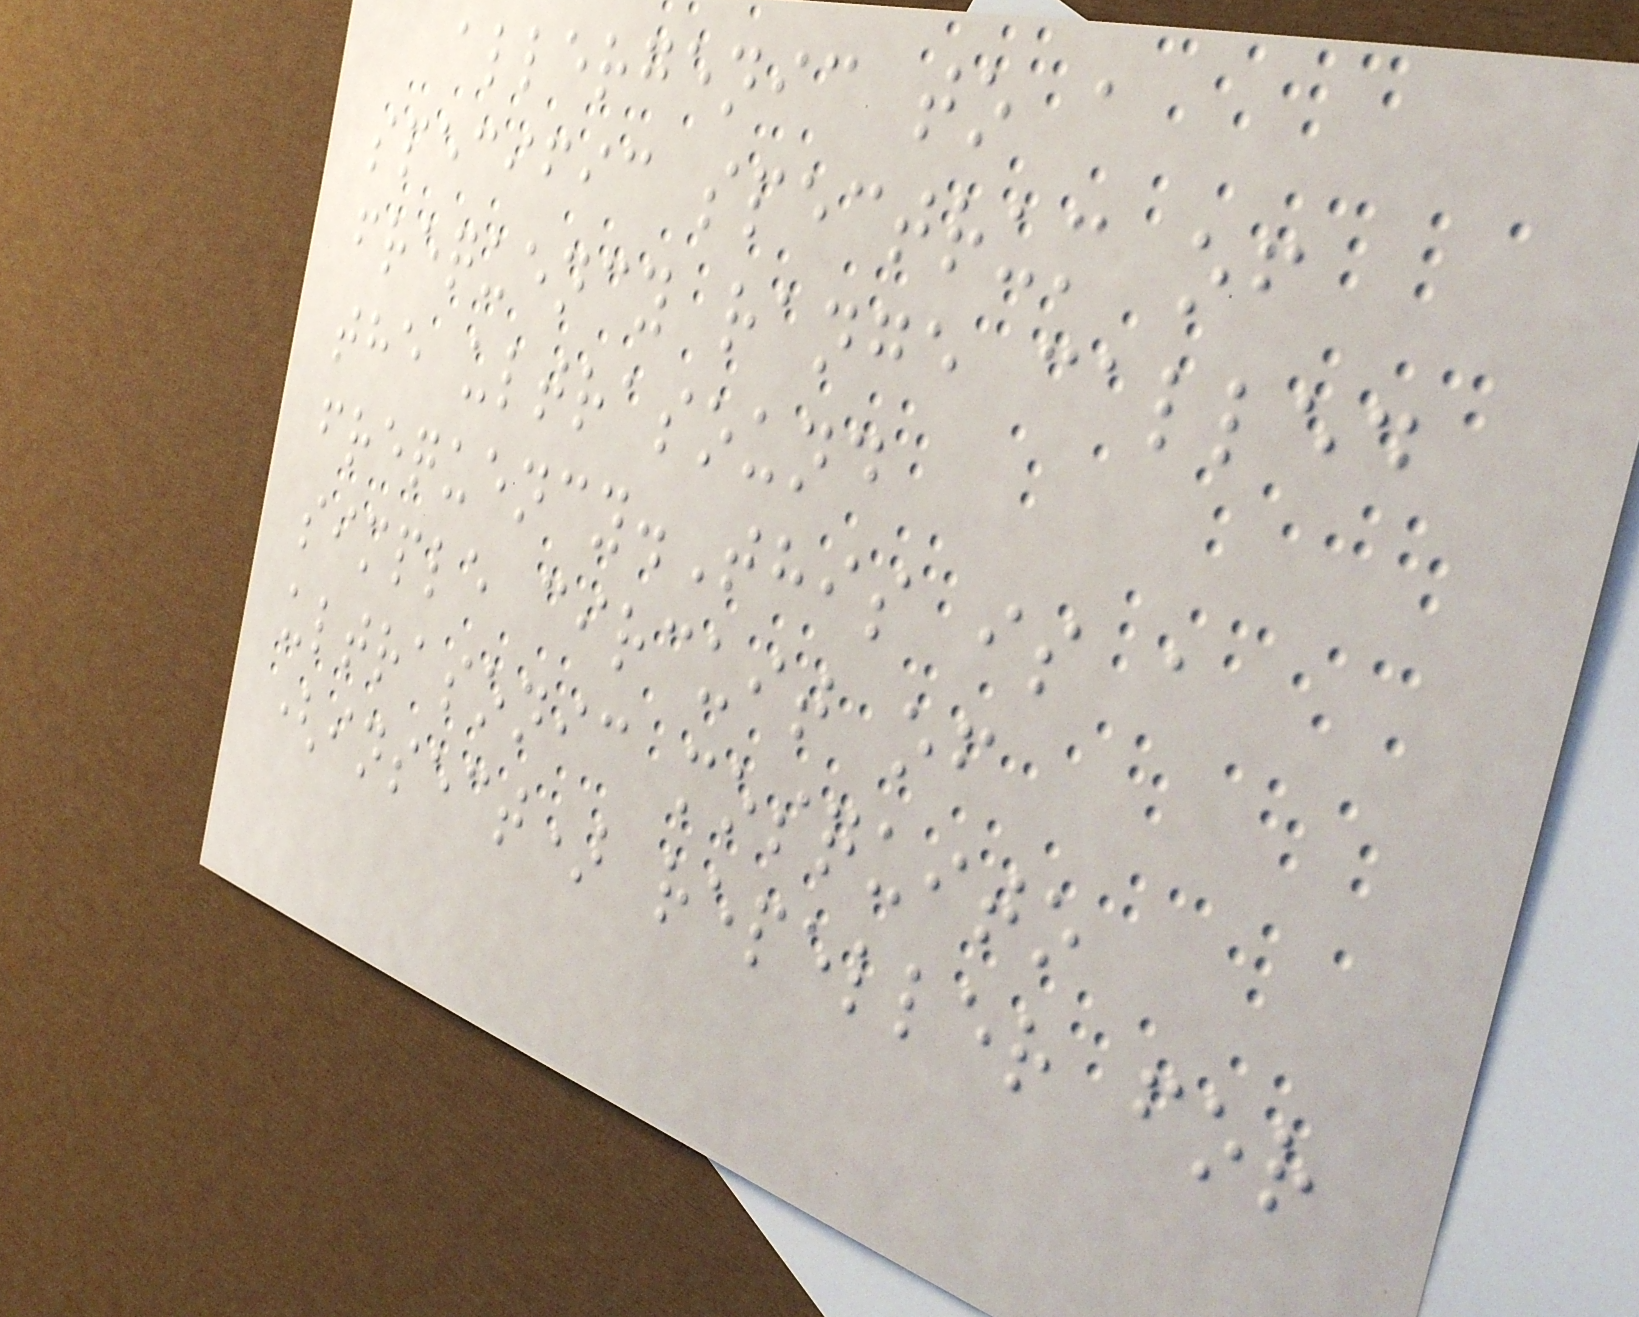allergenic to a
specific spectrum of
frequency range called
the ultrasound
frequency.This is a
simple circuit of
ultrasonic mosquito
(insect) repeller for
